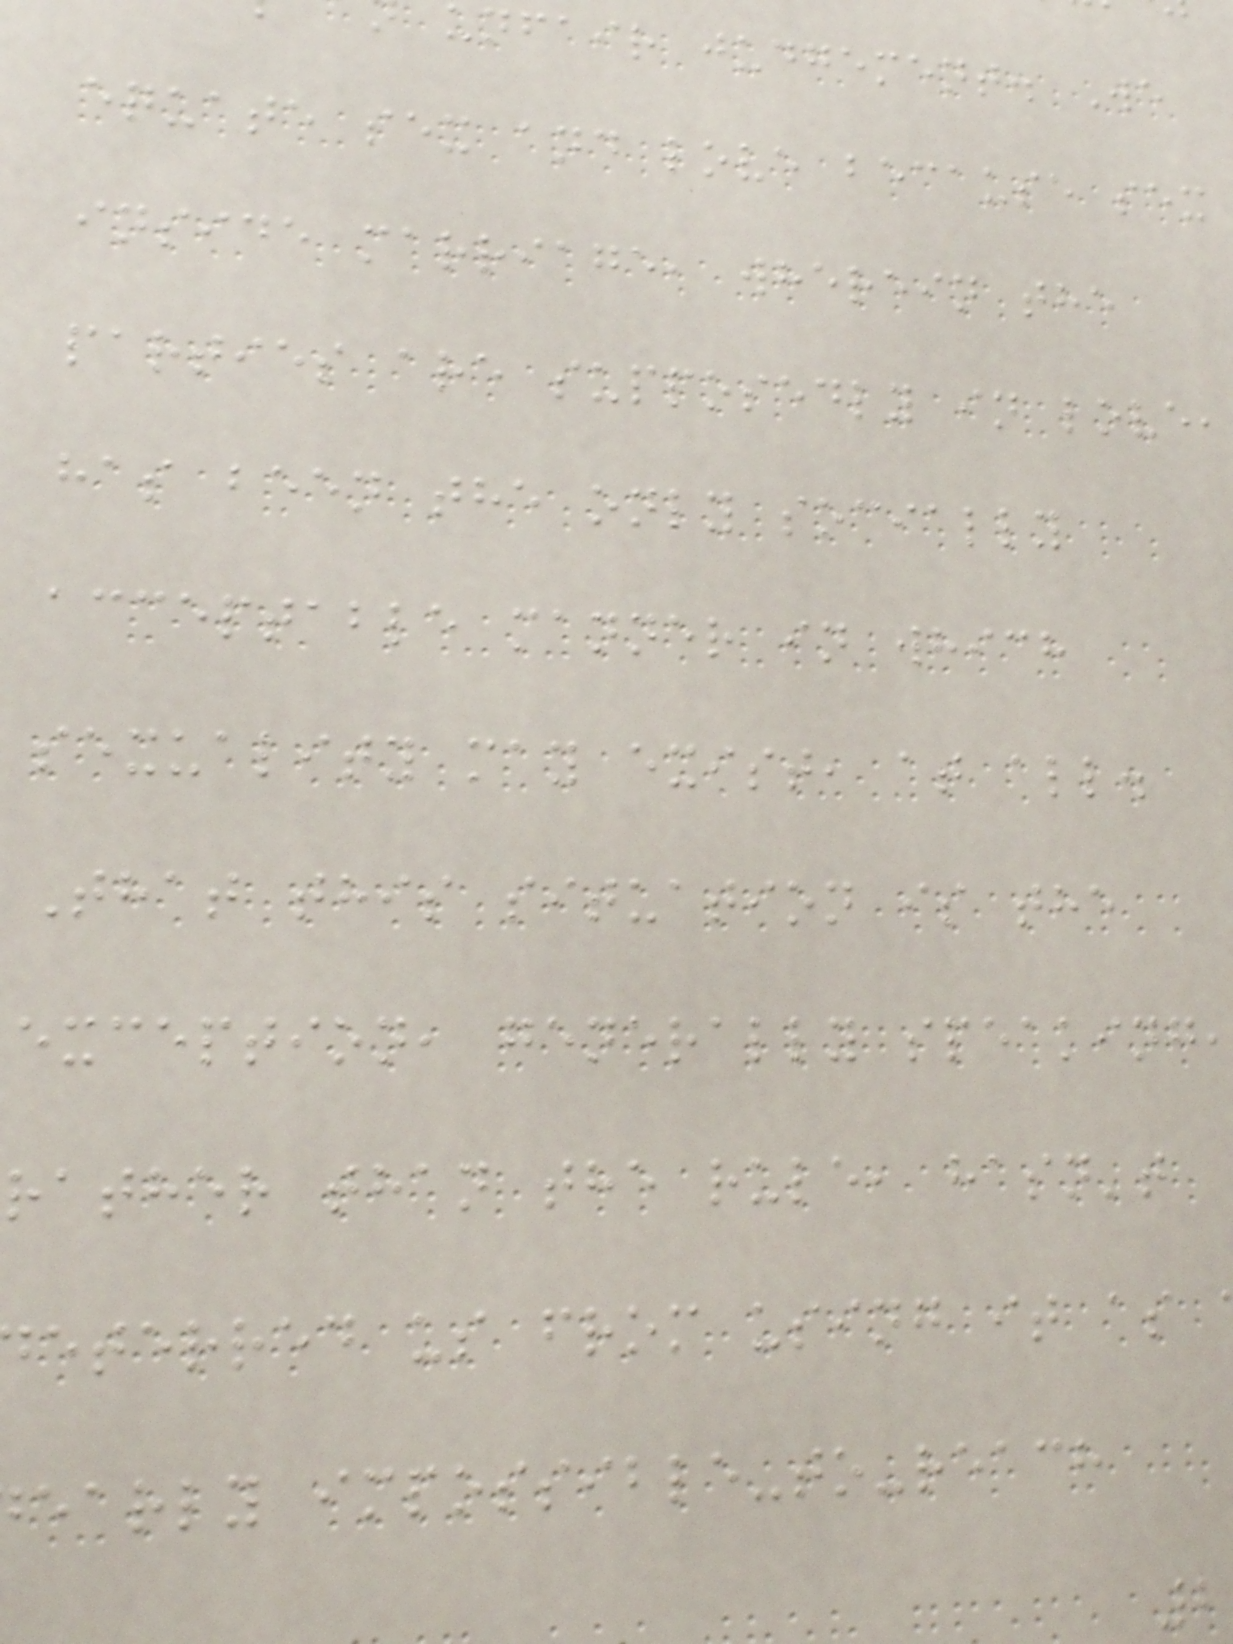unfair judgement. We
equate sex and love because sex
inside marriage, wherein the
parties are supposedly in love,
has been the only socially
acceptable manner in which
sexuality may exist, at all.
That this situation is the
exception, generally speaking
rather than the rule, hasn't
eterred us from using it as
early impossible-to-reach
